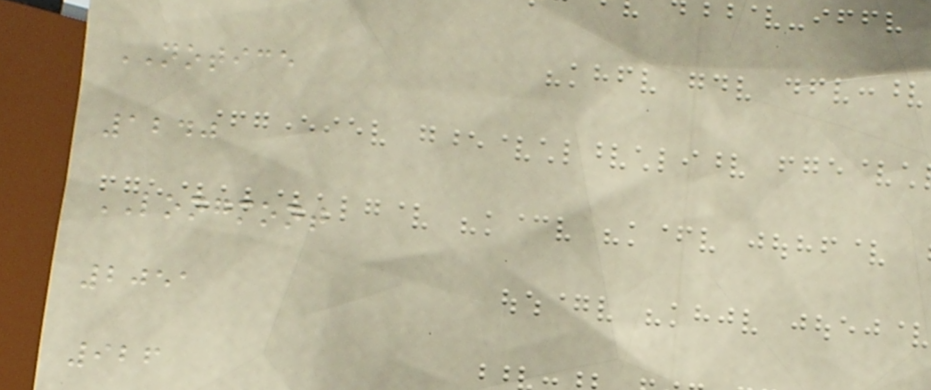NOTICE
1240
LONGMONT
2051
926
